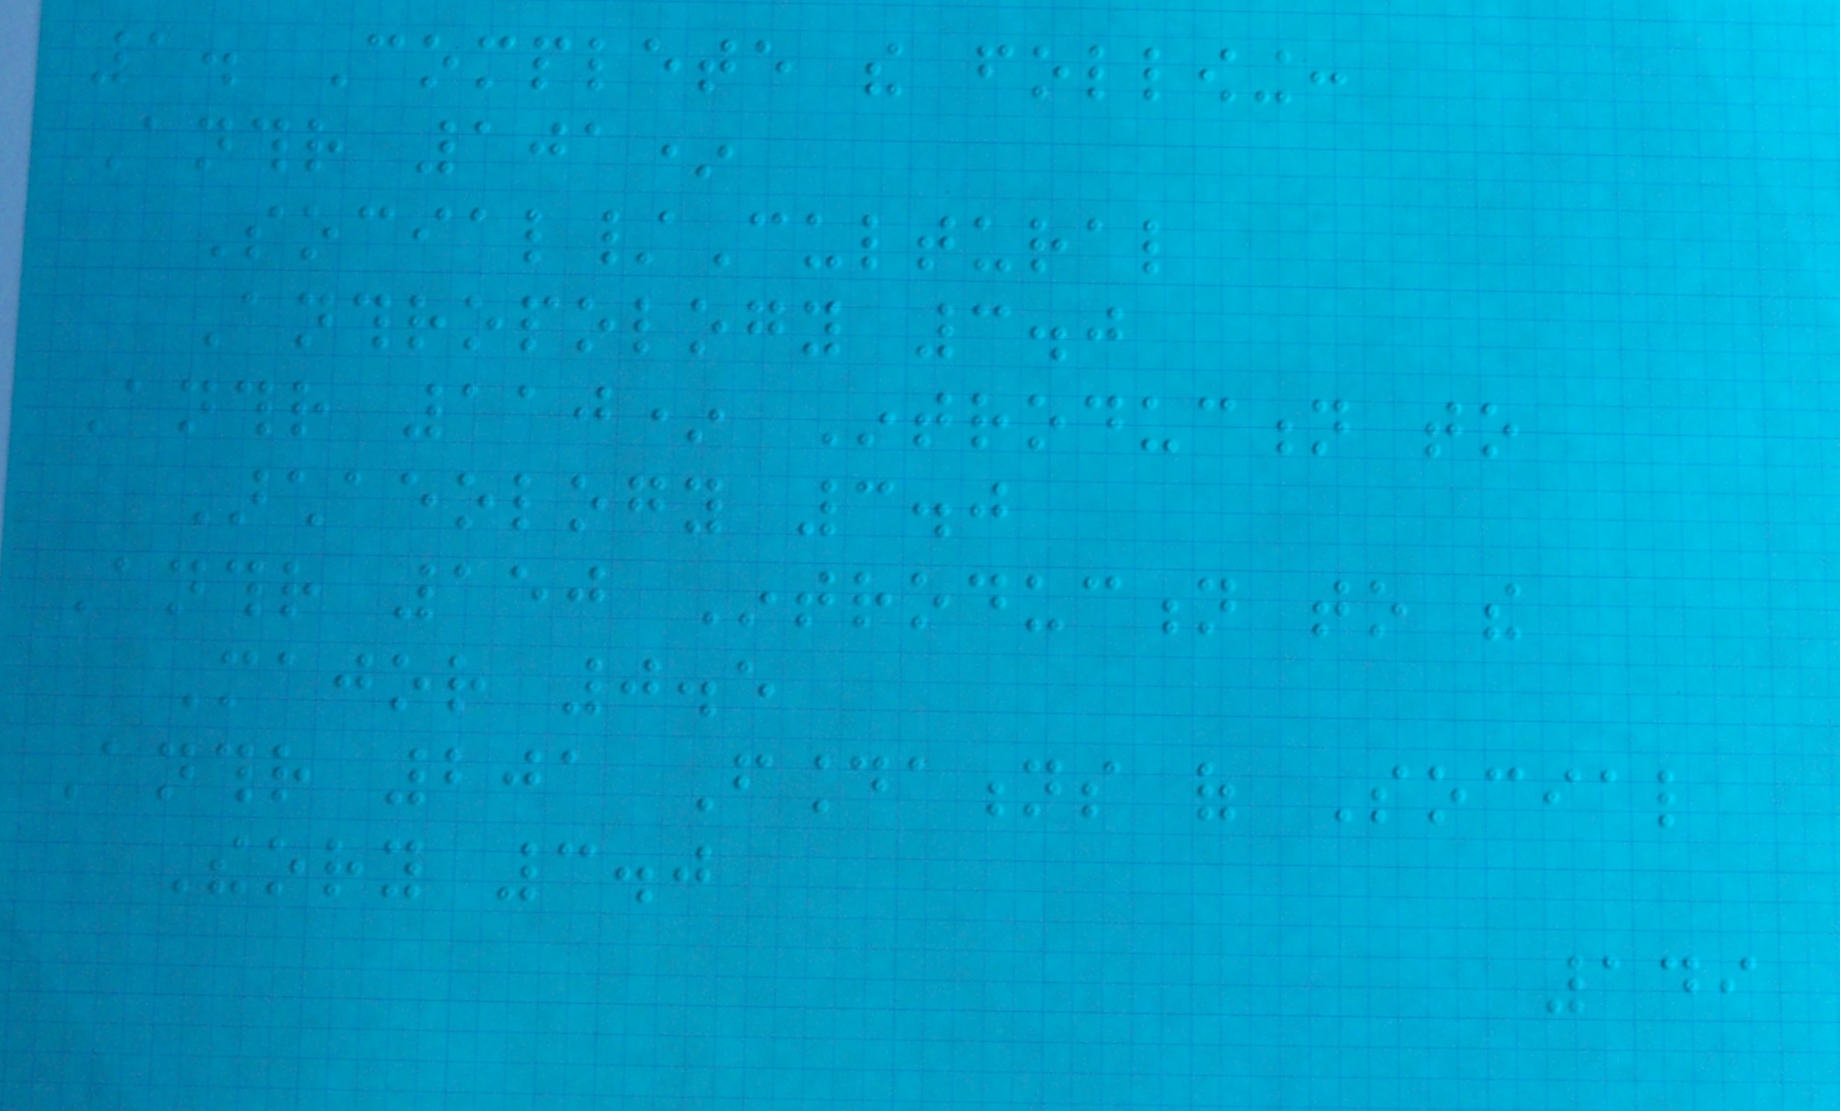1. Complete the following:
Anthr 101*
Social/Cultural
Anthropology 3.0
Anthr 110* Introduction to
Archaeology 3.0
Anthr 150 Introduction to the
Major 0.5
Anthr 201 Foundations of Social
Theory 3.0
149
